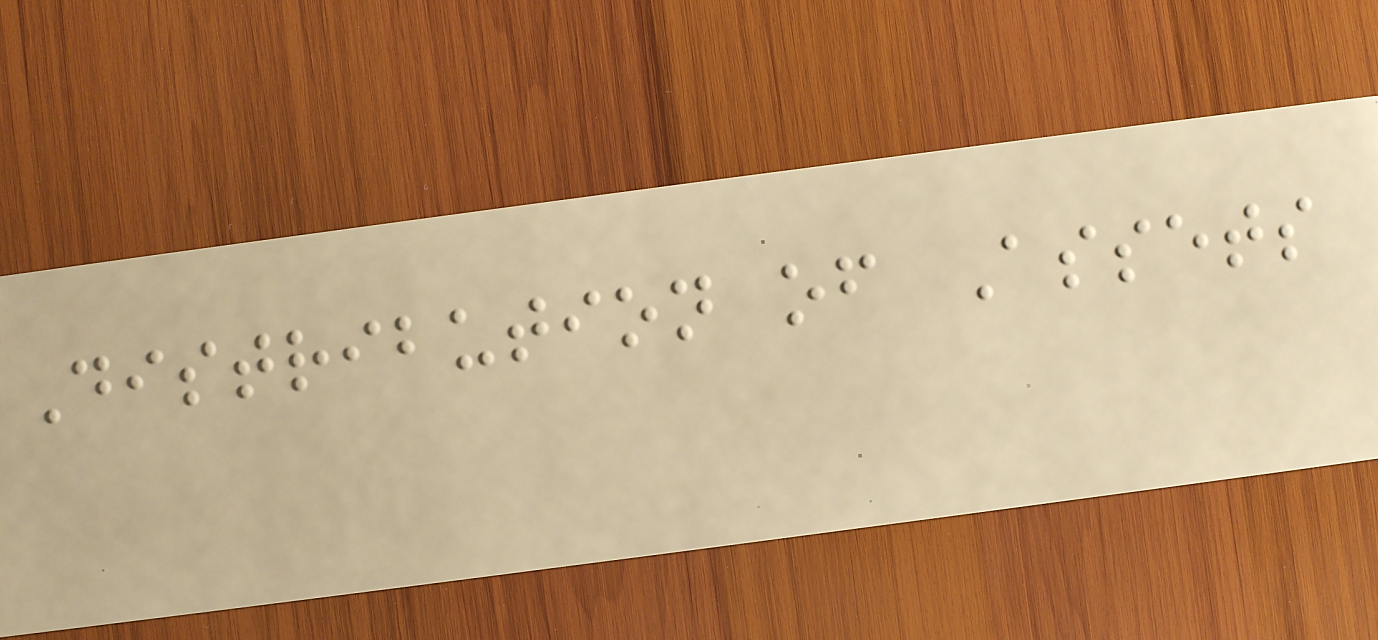Distribution of Assets
